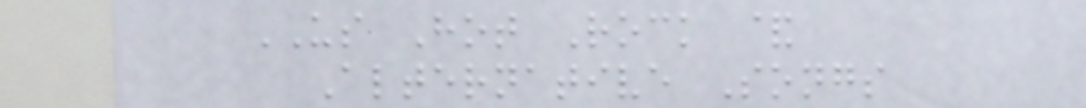US Hot Rock &
Alternative Songs
